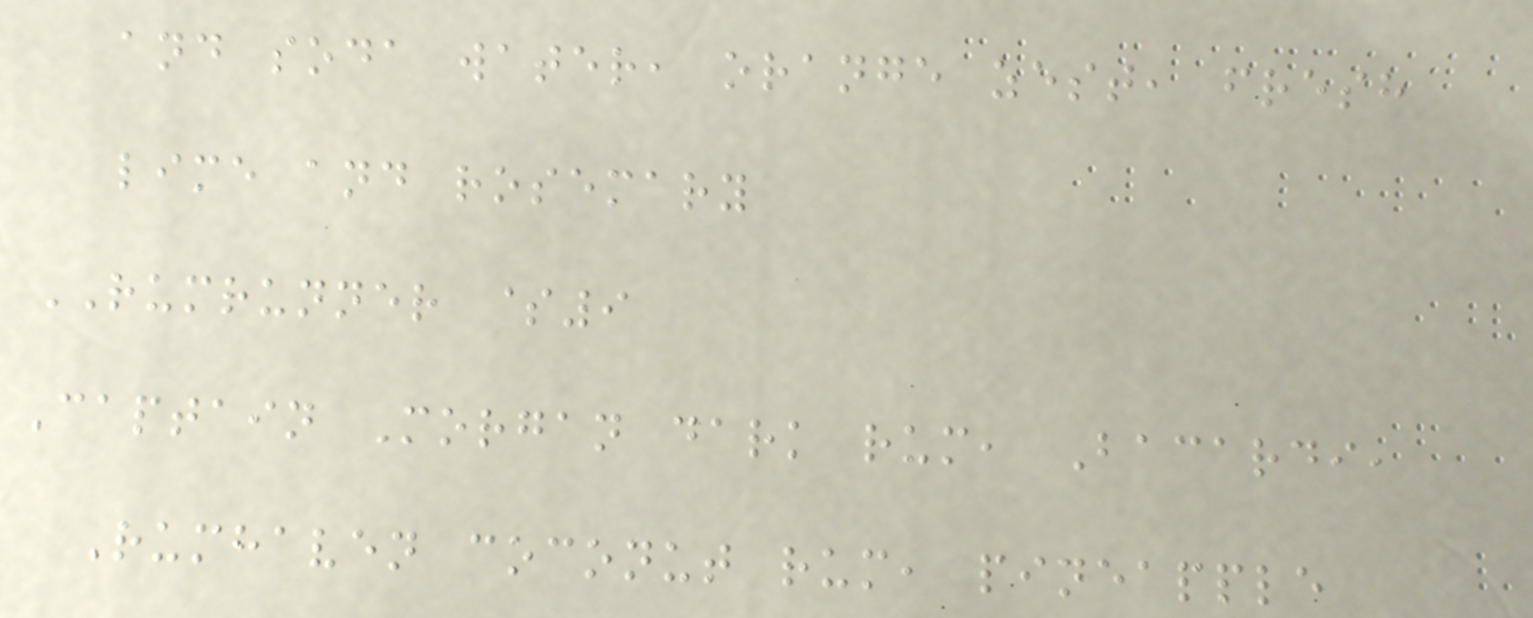and soda water, orange zest, fresh
lime and rosemary
RUMRUNNER $9
Captain Morgan dark rum, Bacardi,
Rumhaven coconut rum, pineapple
